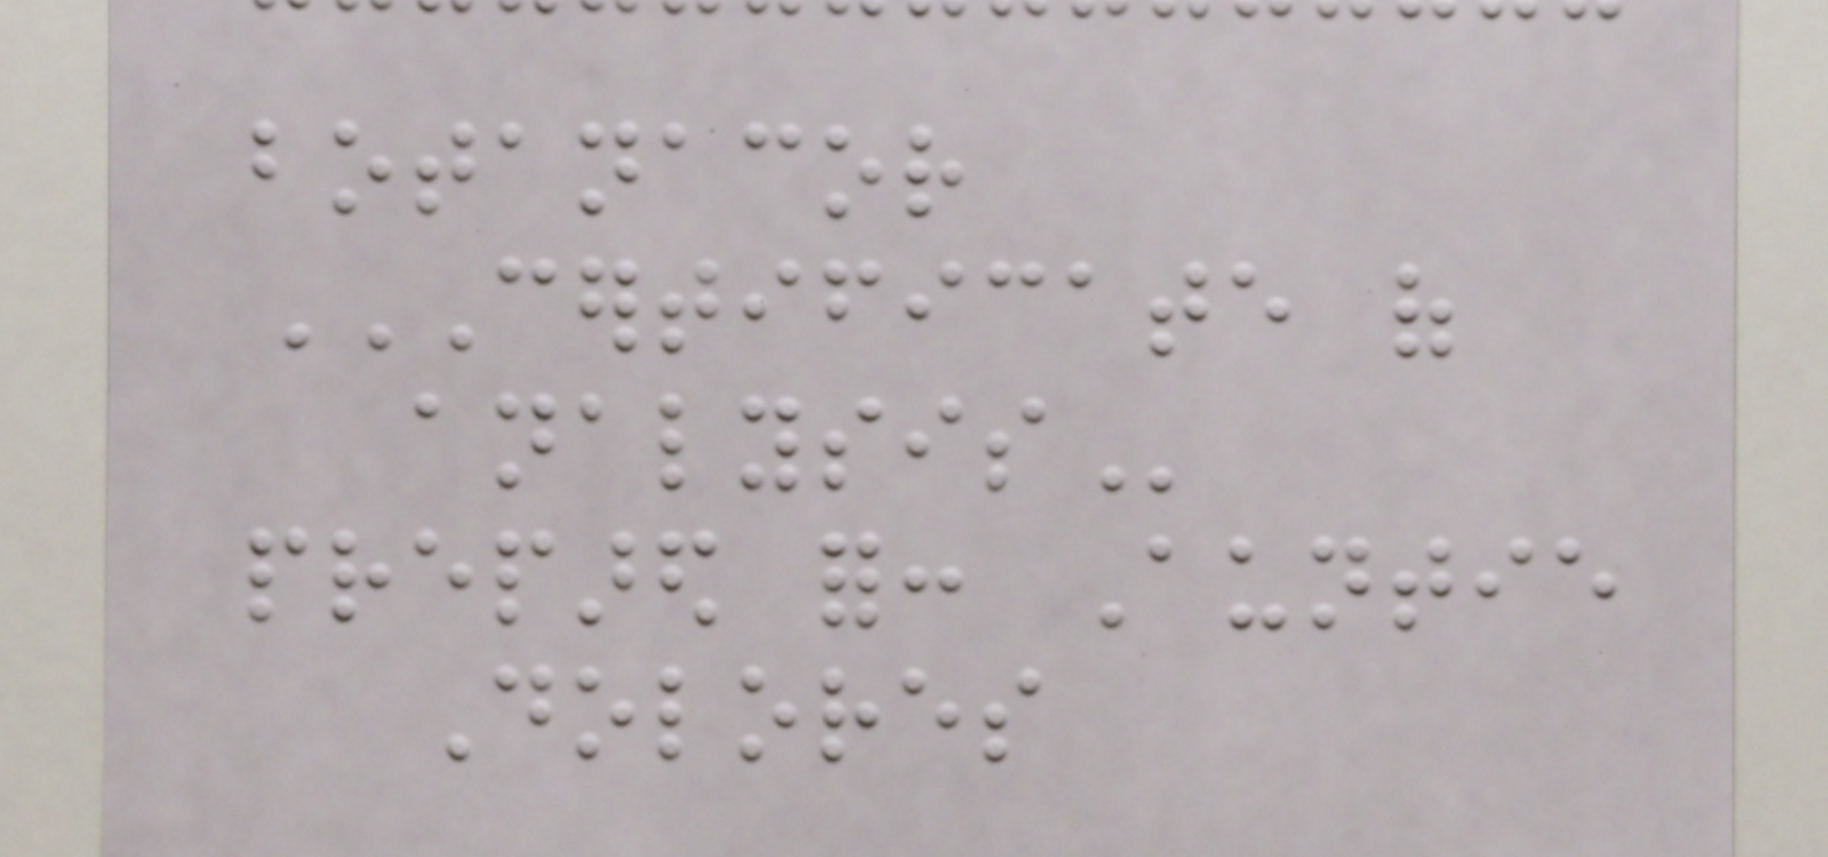botanacor
CERTIFICATE OF
ANALYSIS
prepared for: Auntie
Dolores
